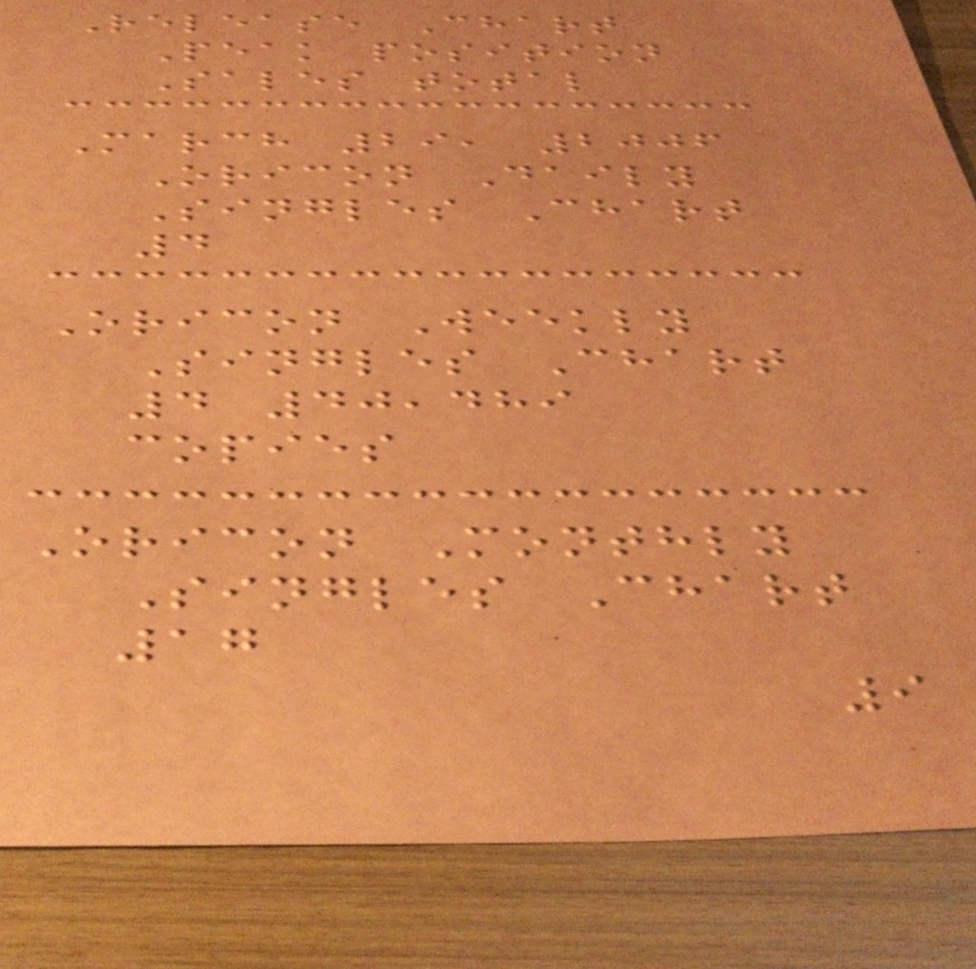Release Chart
Peak position
Sales total
March 29, 2006
Oricon Daily
Singles Chart
4
Oricon Weekly
Singles Chart
4 40,489
copies
Oricon Monthly
Singles Chart
17
9
